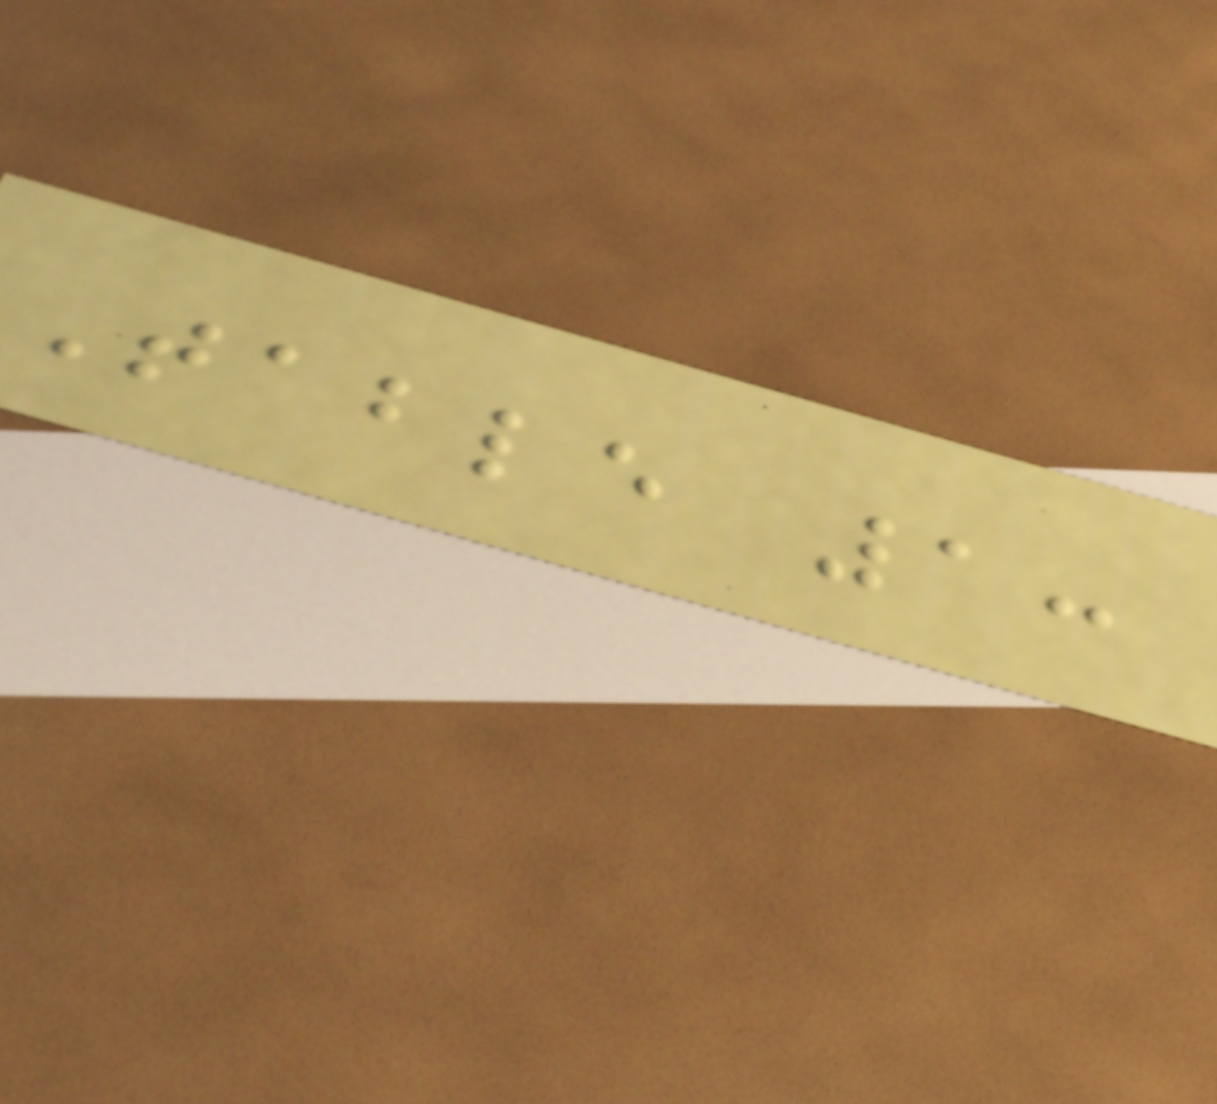Table 1:
